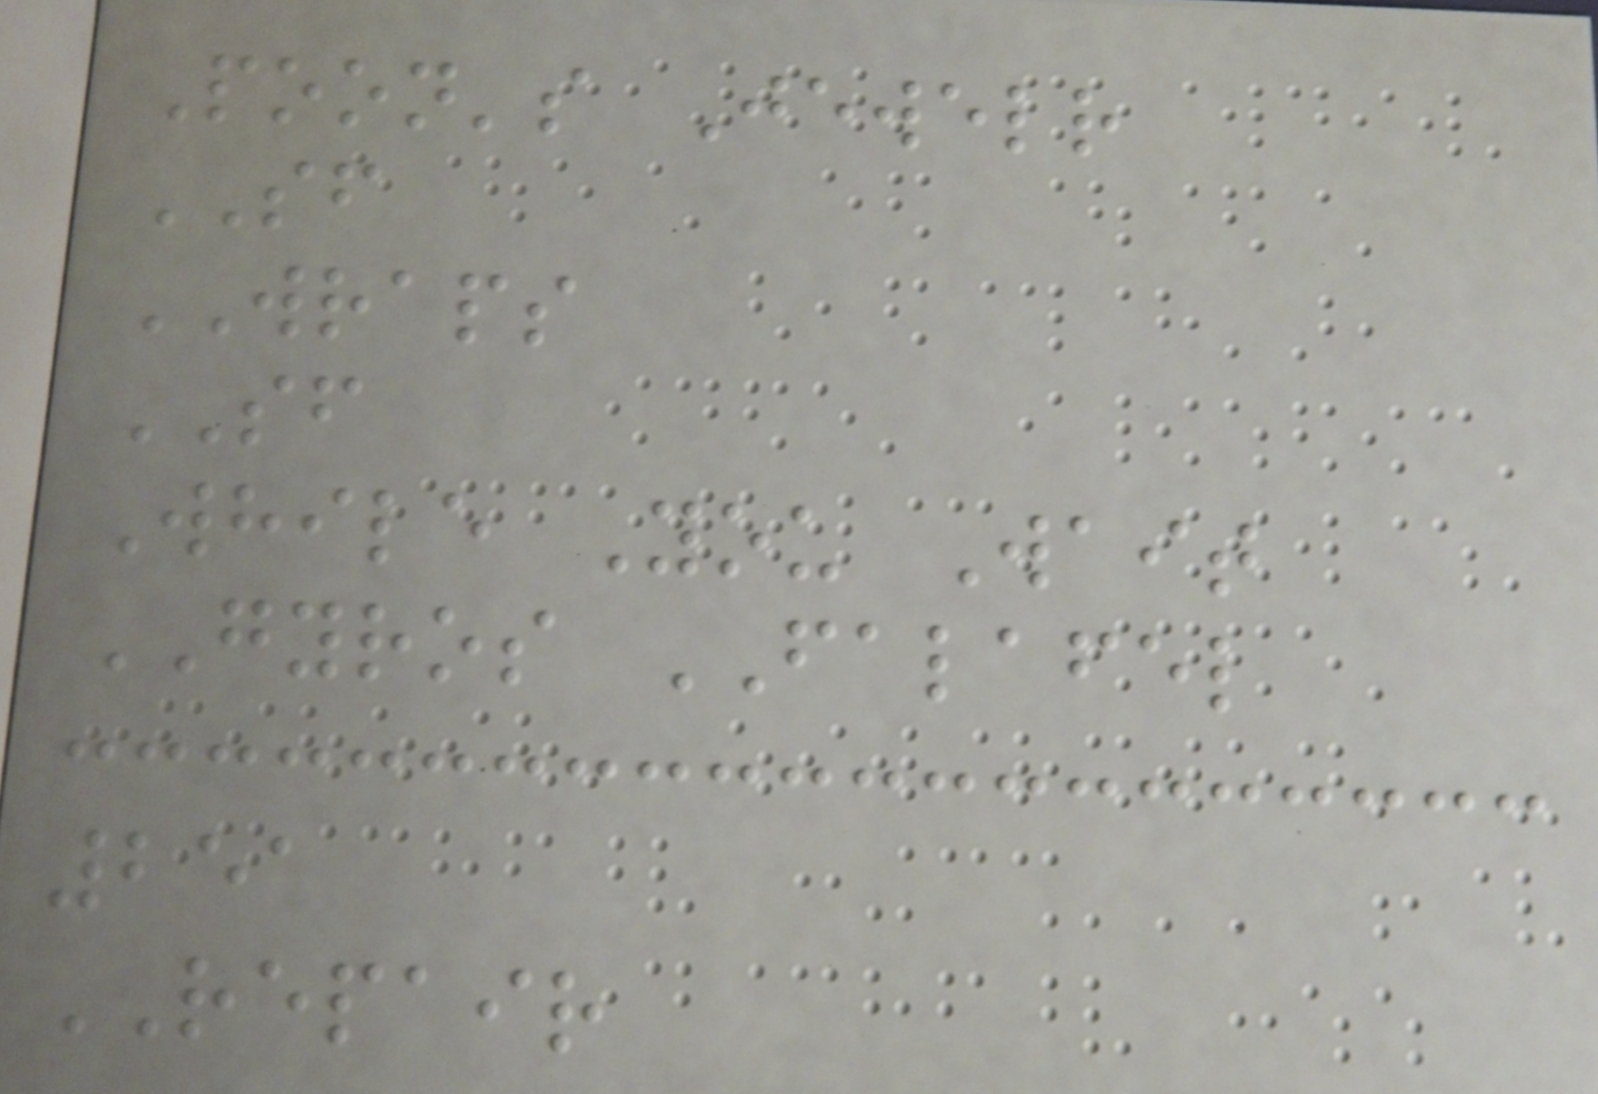Poon's Jewelr
SF
WRAPS
SF
While You Wait
GYROS FALAFEL
251
REPAIR
